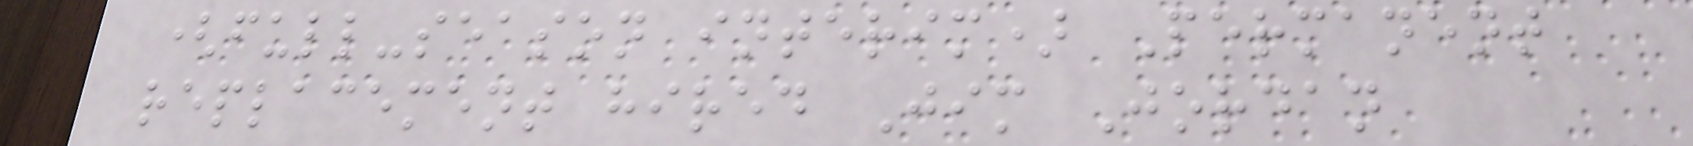(full-season interim) Permanent
replacement hired Jim Jordan
